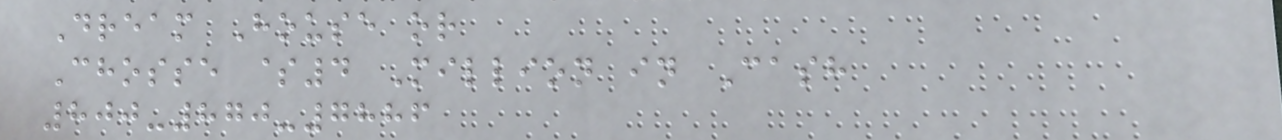Dream House or
Chosse $4 Million in Cash
800-870-7886
